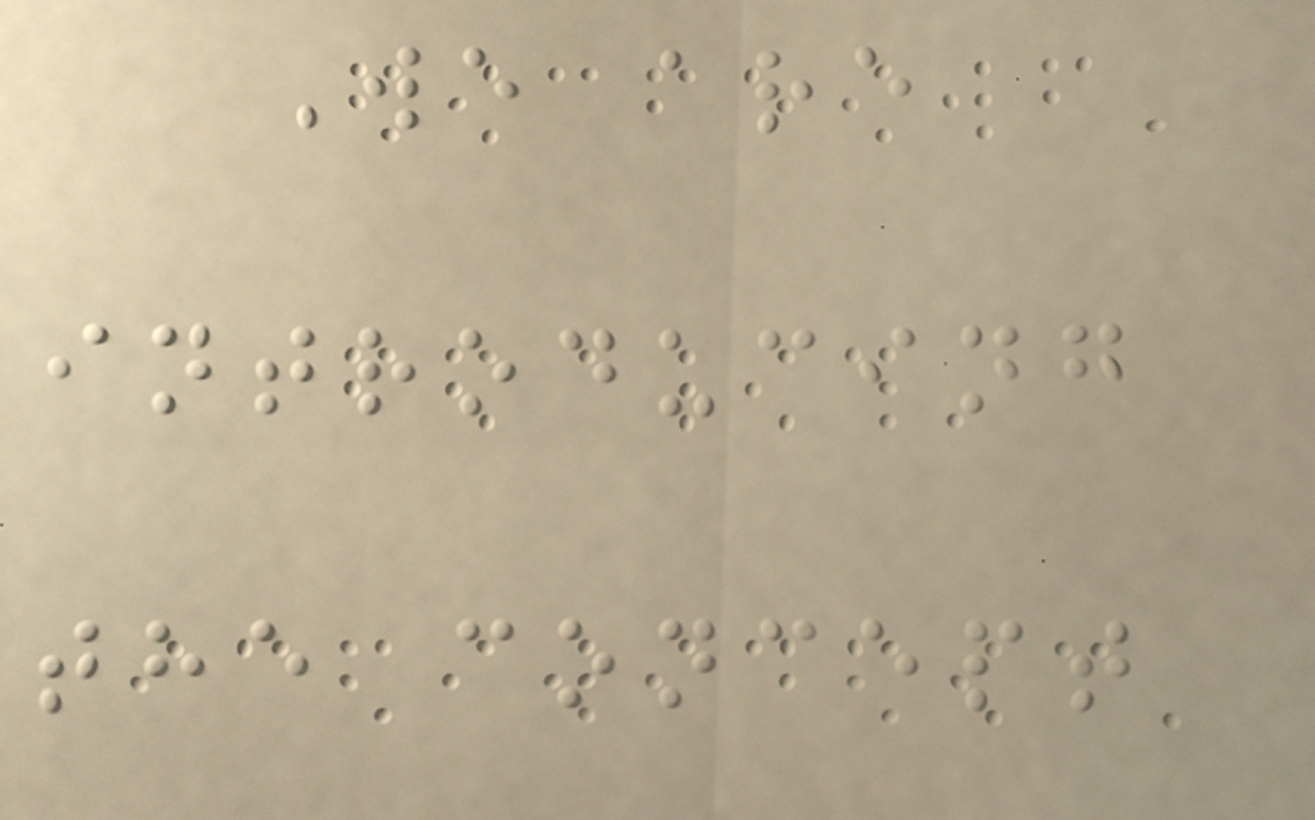We are
introducing
the concept
